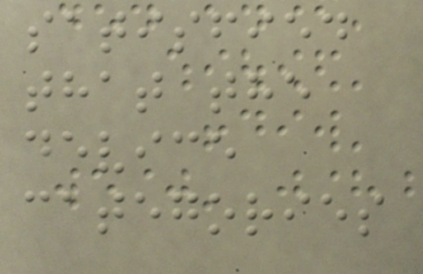satisfied
that the
device
categories
